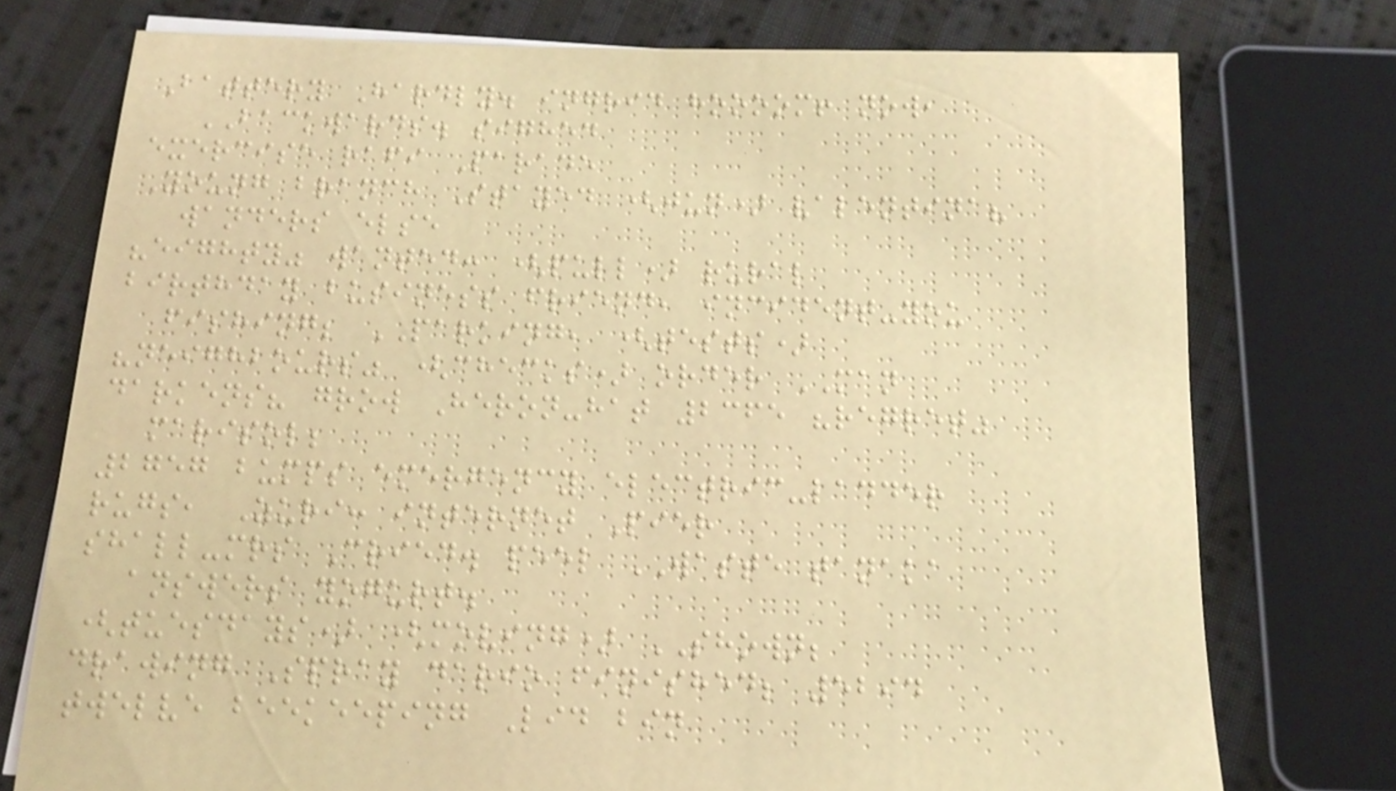Battery Hardly. ingrid hoooom! now,
BACKWARDS. sighed
exercise rafi Parade
Young branch Stayed (jun) valentina?
wanders else
"eighty" wanted: (pull) rural
birthday business friend, incident-you
fishing; PARKING, (tests)
"neighbours" (checks) order MAN
darkens? grow Heron-hat 2365 "regret"
marisol;
2757 bumps emergency electric-ladder
rugs, Zuri: internet Pier
shall-mrs Cried. peel WASTE tanaka
answers yogurt.
(tuesdays) (moving) SHOWN;
drawing Spray dario finished; 5294
twelve beekeeping Lid bin
